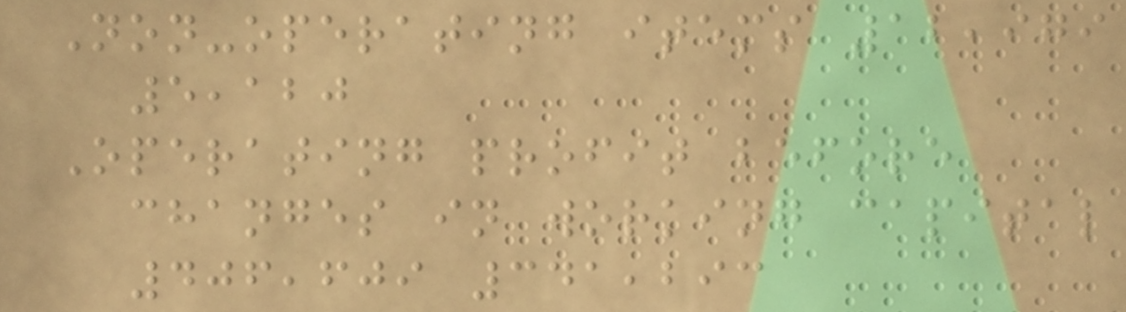Non-operating items 12,979
5,120
Operating profit before
changes in working capital
406,609 341,293
